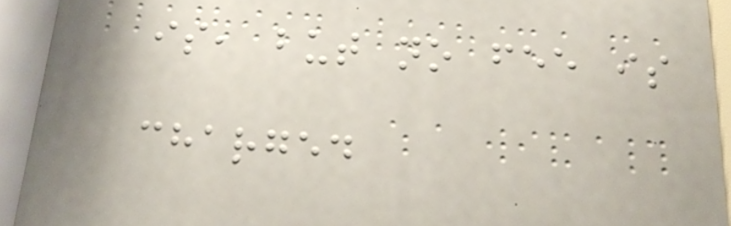is, but no fee is
charged
